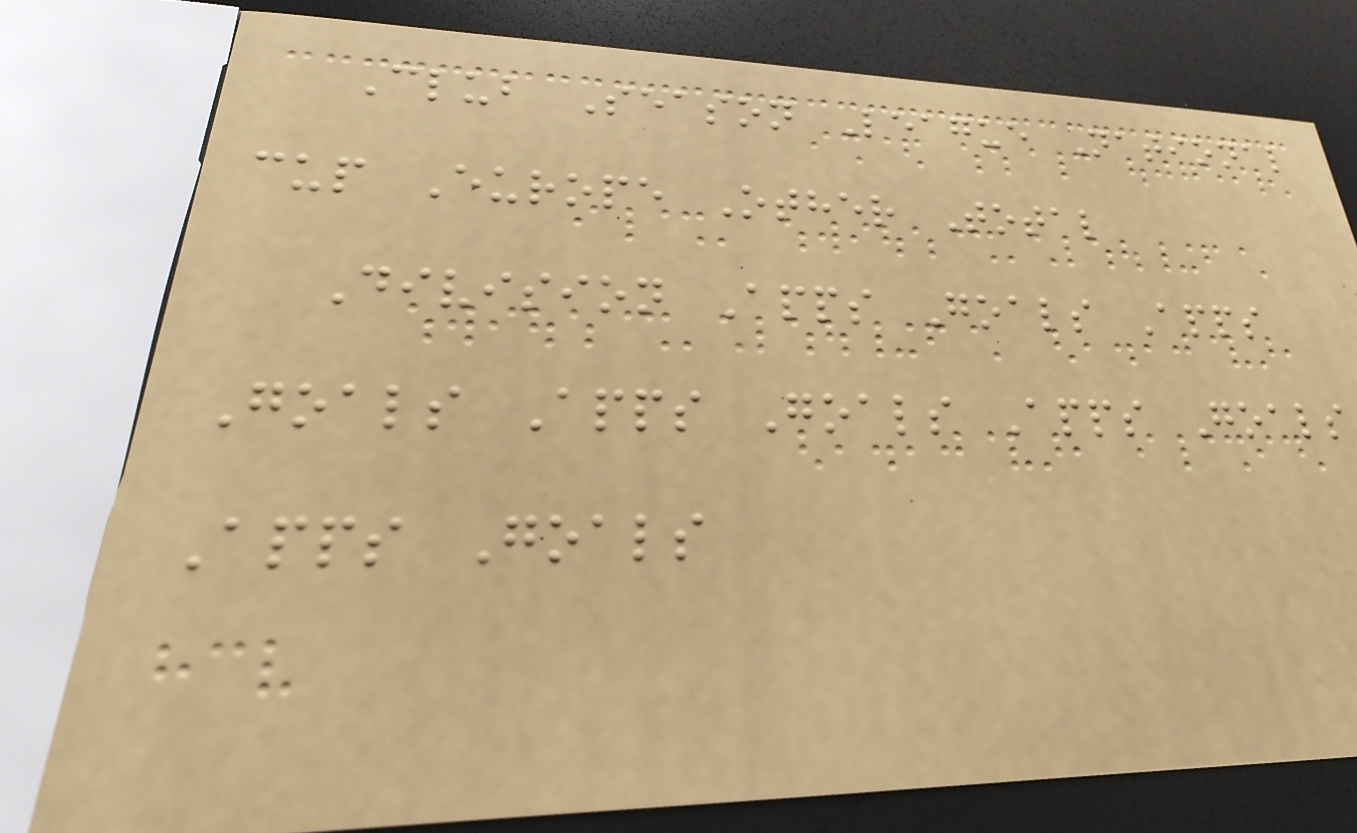Club Season League National
cup Europe Other Total
Division Apps Goals Apps
Goals Apps Goals Apps Goals
Apps Goals
